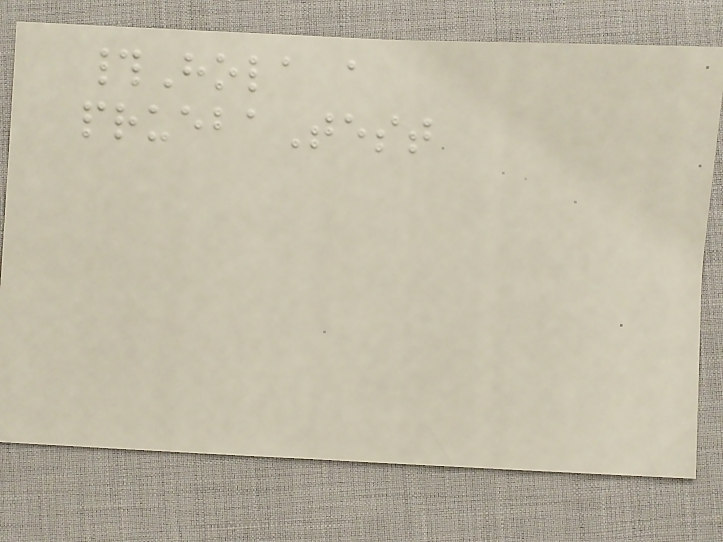#Hola a
pruebaTest
